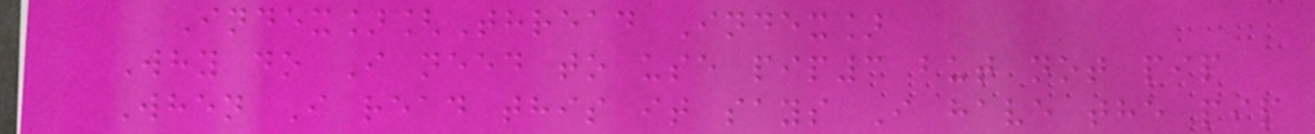Index][Thread Index]
Why do I need to use pip3 but not pip
When I read this it says I have the pip
